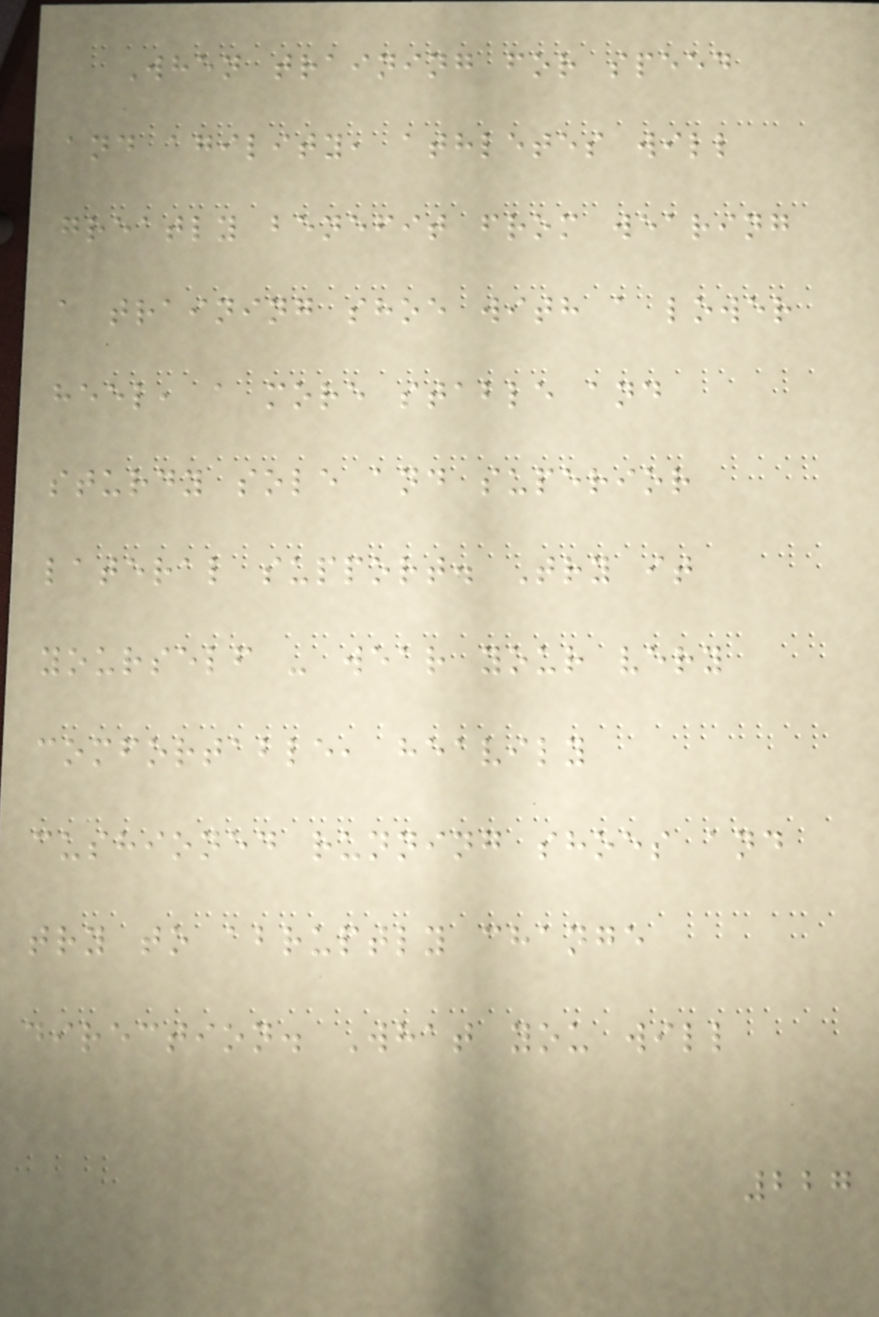When training for speed
and agility, athletes will
greatly benefit from wearing
a training shoe with a lower
heel, a more stable and
sturdy sole and superior
lateral support. Try it
yourself - wear your very
comfortable, heavily
cushioned running shoes and
try to abruptly change
direction. What you will
227
